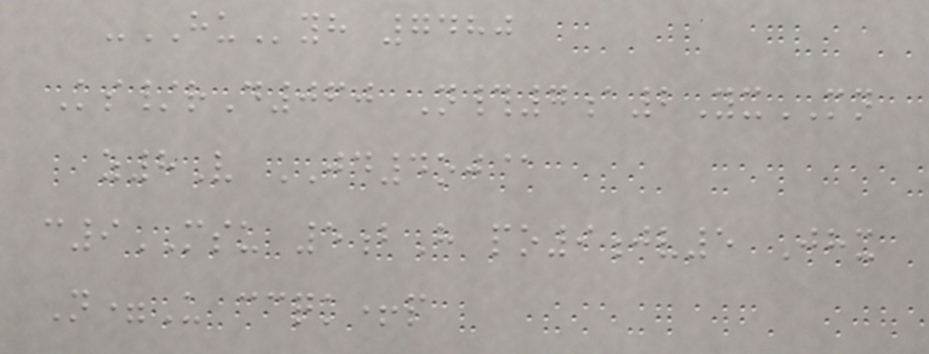-HUyh 7480
Ks/rD060 N#7a2YxMN
z8V JD4oj@
c9MSU 5bH po9jv5 Jhx
N=U ccqk+p
